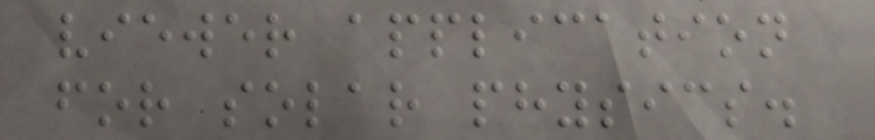viewer application
for solar physics.
